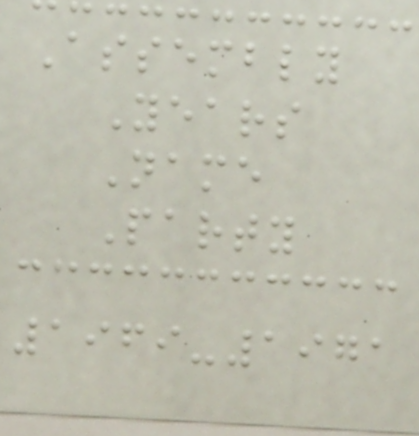Assembly
Years
Name
Party
1969-1971
